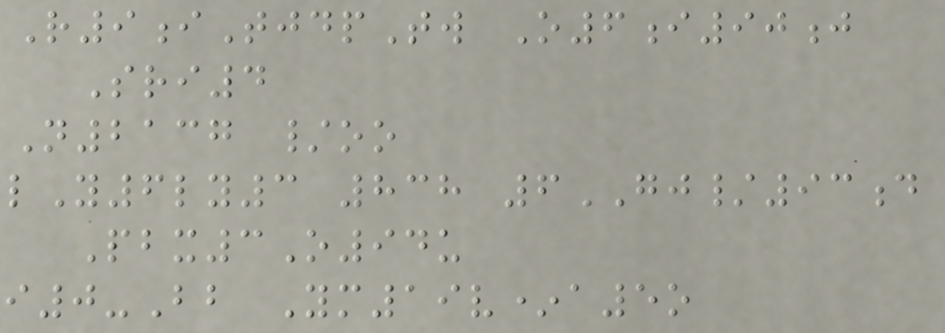R9iTjdpTw O6i90j
Sri4
N2137 /oo
lY6ly3 838 6GJ/93d
Pbx3O94u
i0-Bb Ym19v*a5o
